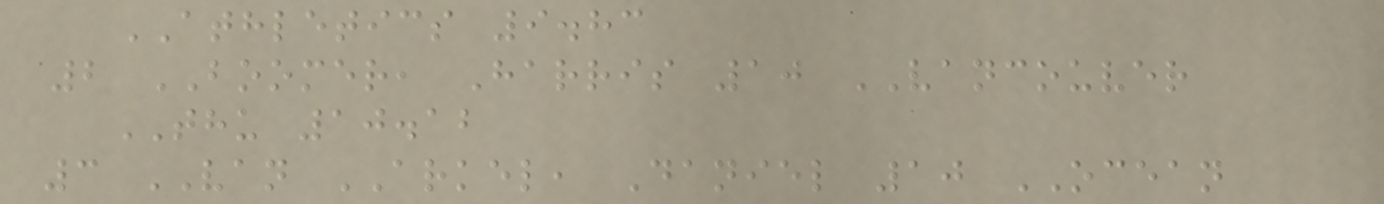ATHLETICS 9.83
2 BOOMER, Harris 10 VANCOUVER
THU 10.12
3 VAN ARKEL, Daniel 10 OCEAN
